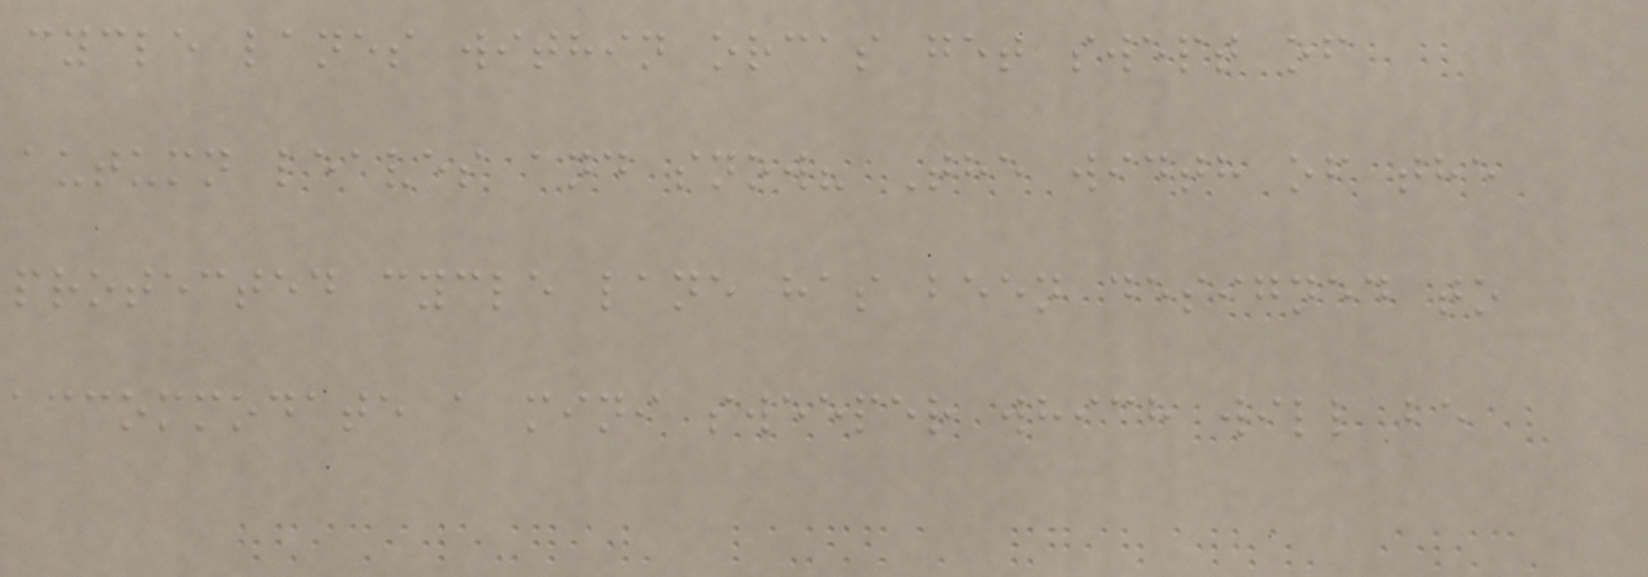cycle lanes within orcas get swept of
autumn leaves and snow? The width of the
protected cycle lane has been designed to
accommodate a mini sweeper which will be
